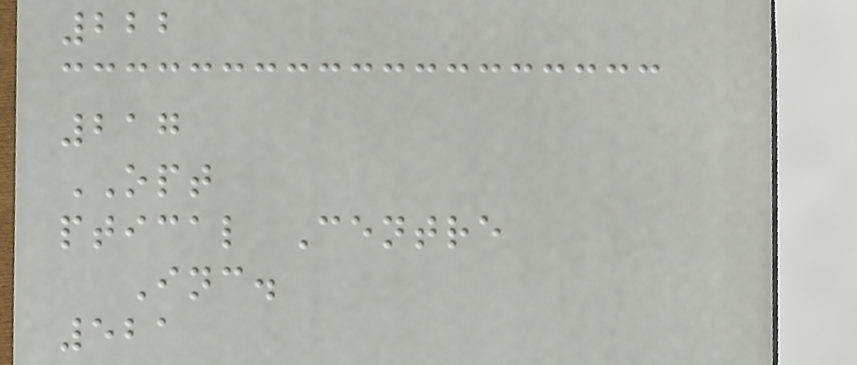222
217
OPT
ptical Centre
Inc.
521
